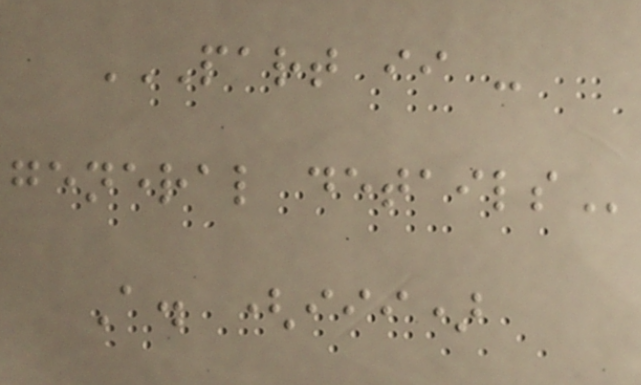PART II -
GENERAL DETAILS
A. (iii)
